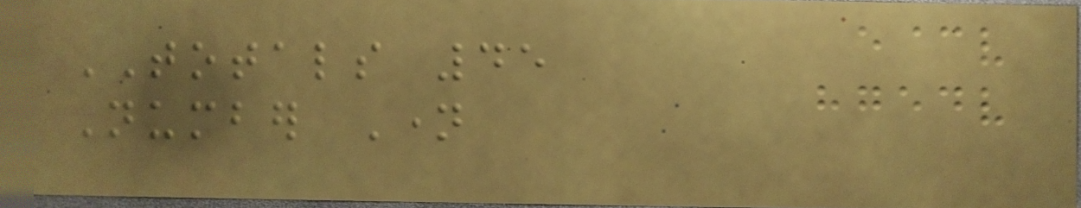TOTALS 45
Number Name
